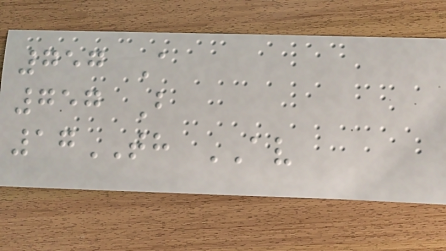757 A
757 B
17TH AV
